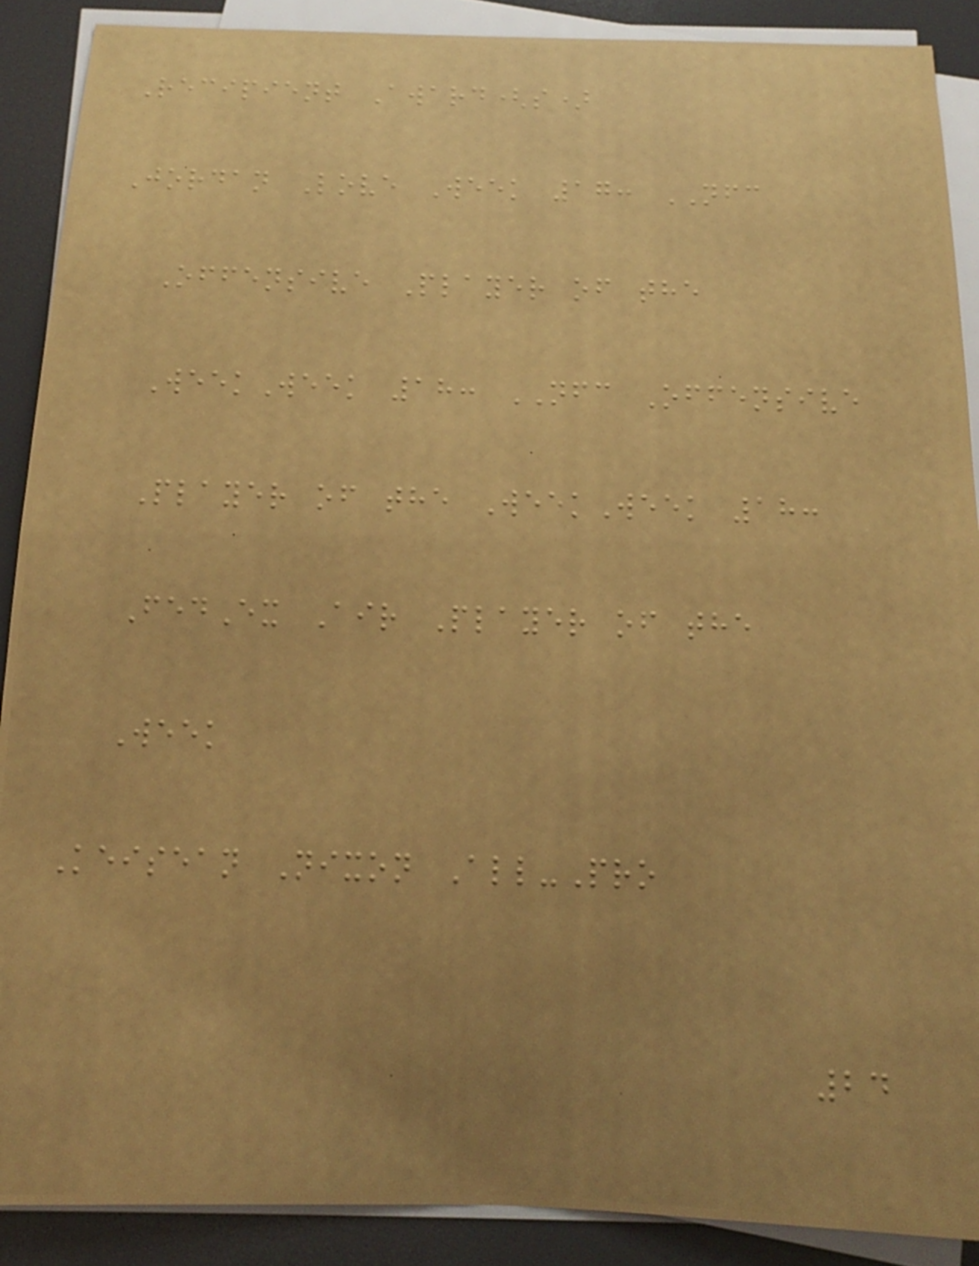Recipient Award(s)
Jordan Love Week 17: NFC
Offensive Player of the
WeekWeek 18: NFC Offensive
Player of the WeekWeek 18:
FedEx Air Player of the
Week
Keisean Nixon All-Pro
24
